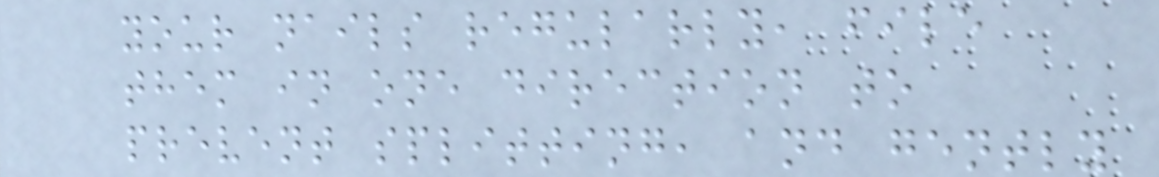your nails regularly, file
them in one direction to
prevent splitting, and gently
